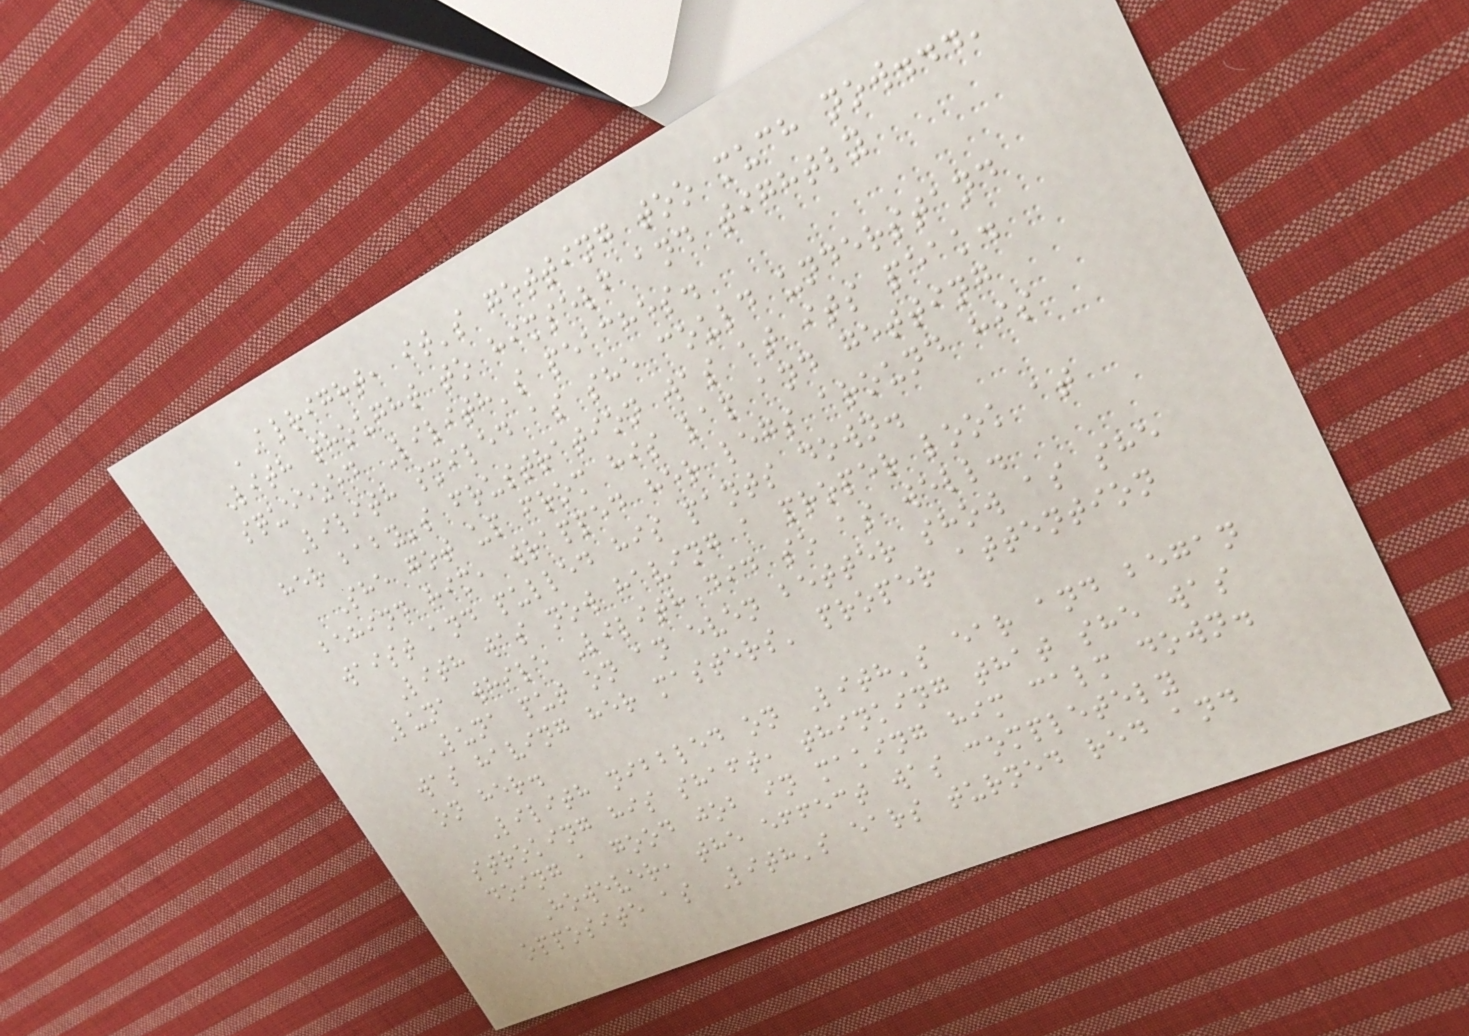'Alright, it's getting too much now...'
Lith thought to himself and tightly
squeezed Lilith's peaches.
Lilith smiled as she could understand
her baby's frustration was at its peak.
She got up from his lap and getting
behind him, wrapped her legs around his
waist and pulled his pants down.
Lith was now having a proper look at
Luna while Lilith did so as well.
Luna put on an even better show as she
was having her masters' proper attention
on her.
Lilith nibbled on Lith's ear and began
stroking his shaft, thinking that she was
doing a good job in making him calm down.
However, the effect was completely
opposite as Lith's ears turned red and
